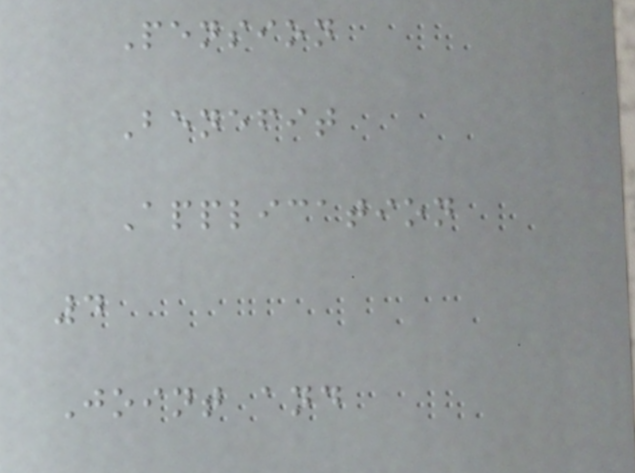Pension
Benefit
Application
4
Joint and
